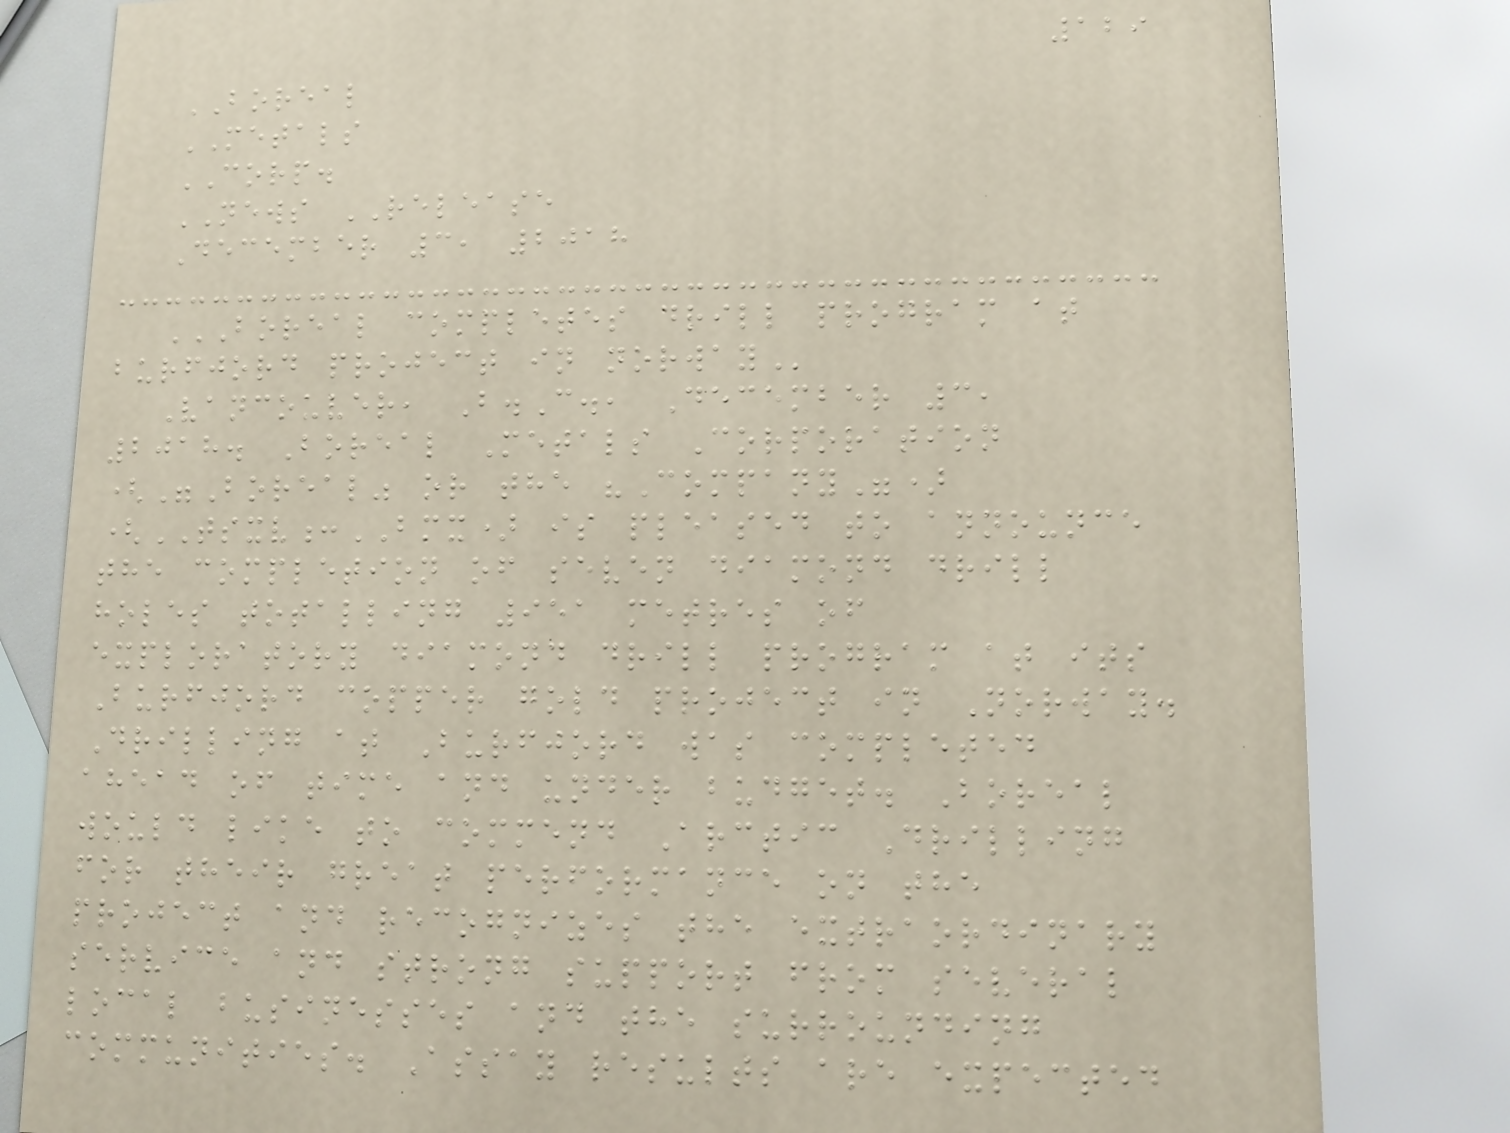129
BOREAL
METALS
CORP.
NEWS RELEASE
December 3, 2018
BOREAL COMPLETES DRILL PROGRAM AT
BURFJORD PROJECT IN NORWAY
Vancouver, B.C., December 3,
2018. Boreal Metals Corporation
("Boreal" or the "Company")
(TSXV:BMX) is pleased to announce
the completion of seven diamond drill
holes totalling 951 metres of
exploratory diamond drill program at its
Burfjord copper gold project in Norway.
Drilling at Burfjord was completed
ahead of time and under budget. Boreal
would like to commend Arctic Drilling
for their great performance on the
project and recognizes the extraordinary
service and strong support from several
local businesses and the surrounding
communities. Assay results are expected
